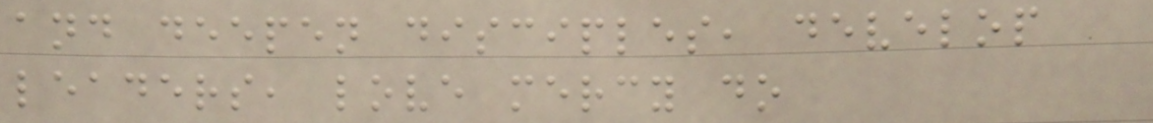and deepen disciples, develop
leaders, love mercy do
